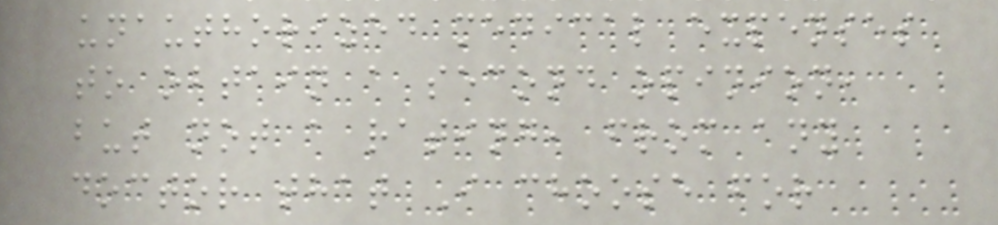unauthorized medical expenses
to obtain a second opinion,
but not a rating, from any
doctor that I choose for
